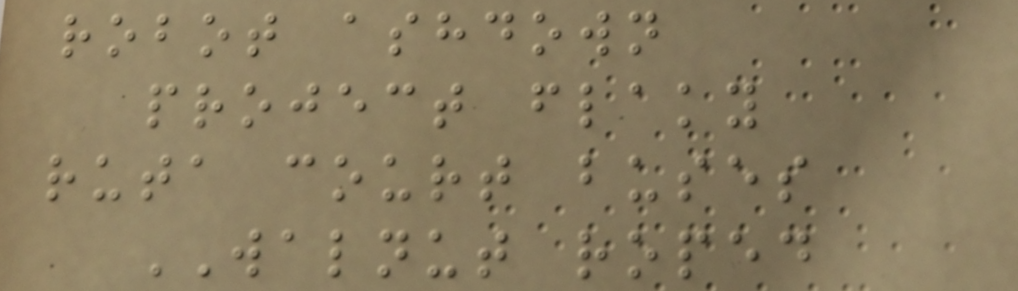robot ashdown
project flaky
ruta court buses
WALNUT roped
